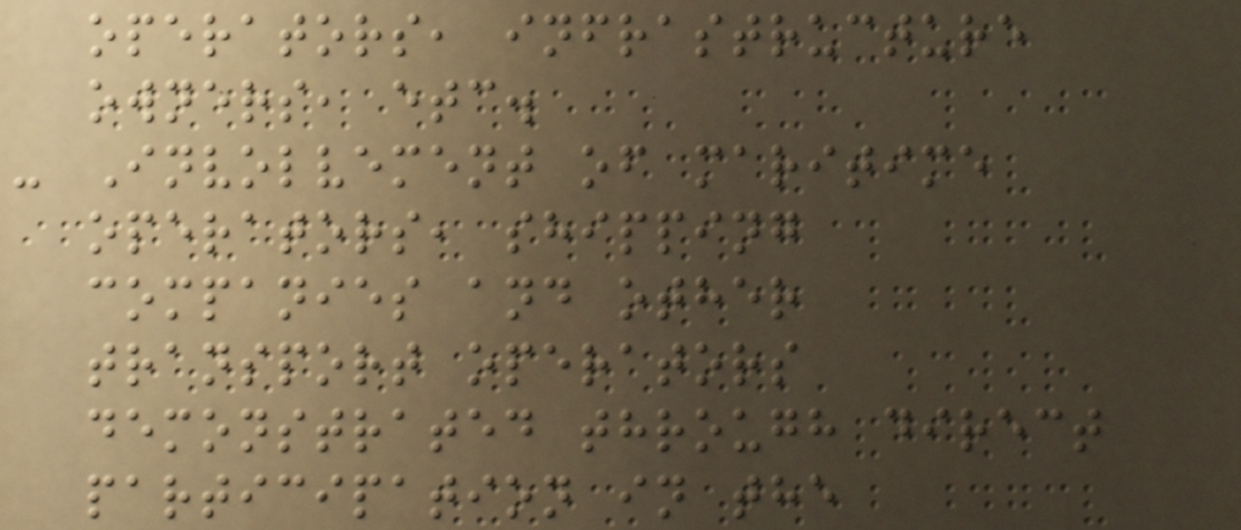operators, infrastructure
owners, etc.
- Involvement of maritime
operators, shipping
companies and other
transport operators
demonstrated through direct
participation in the
